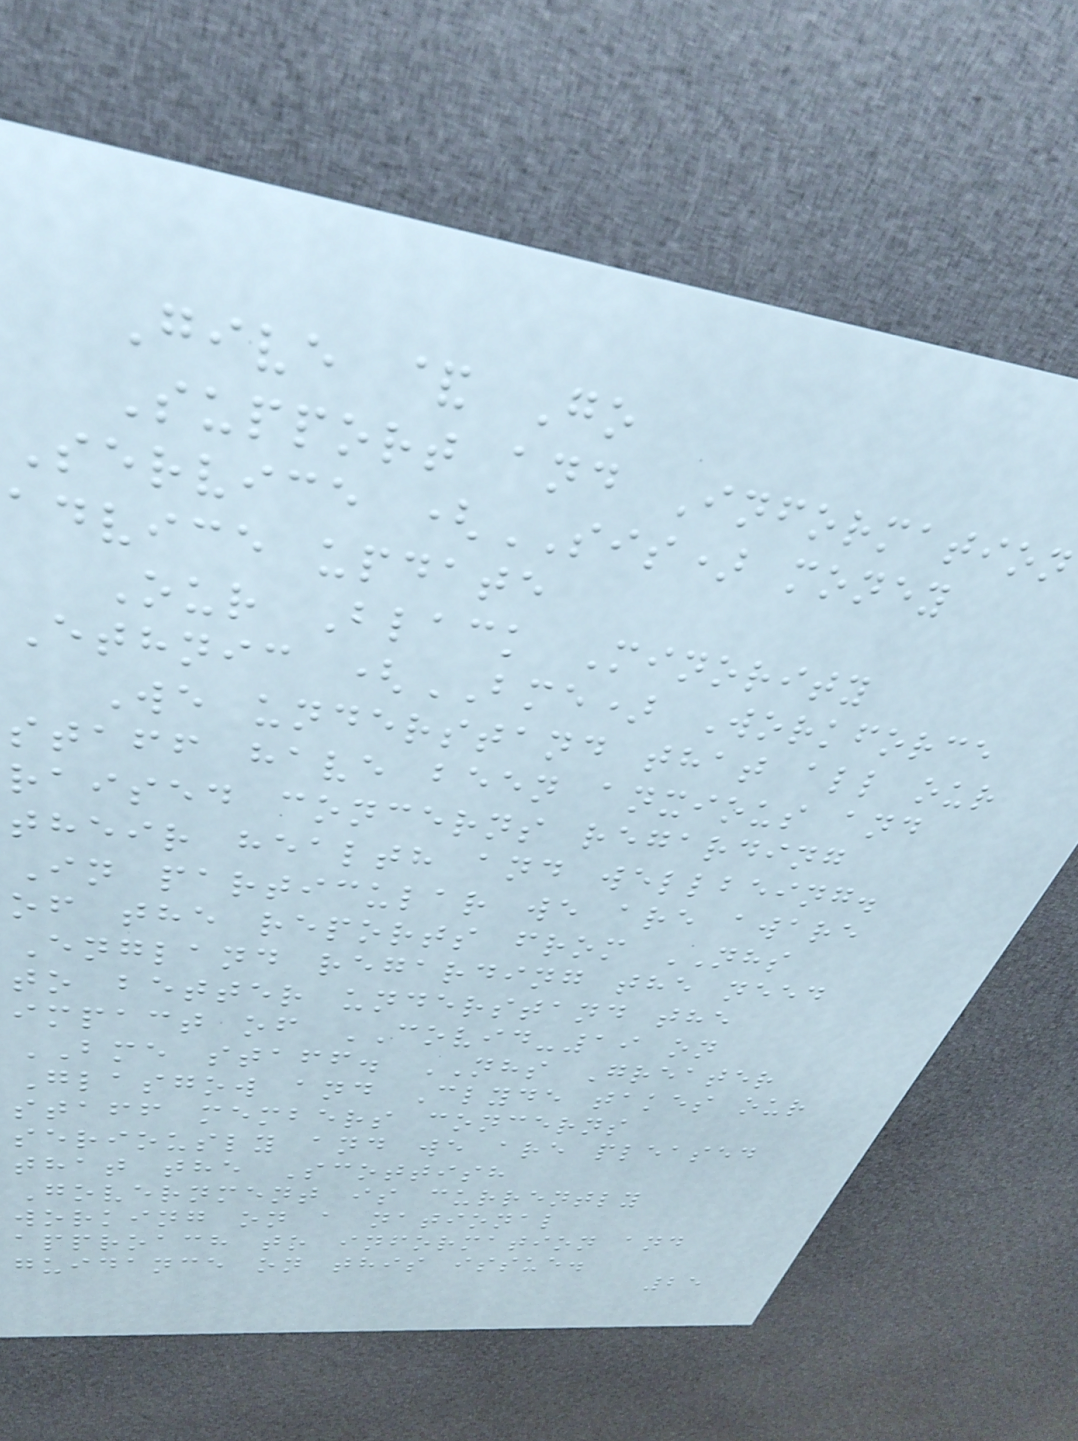Give & Go
Support and Information
Service (SIS) money
advice update
Our Black Minority
Ethnic (BME) Workforce
We understand that all our
staff have been anxious and
raised concerns regarding
their health and wellbeing.
In particular we are aware
of the reports from NHS
England regarding the need
to better understand the
impact of COVID-19 on
BME staff. NHS Greater
Glasgow and Clyde takes our
staff members concerns
seriously and we are pleased
that the Scottish
Government is currently
working on a national
approach to information and
guidance on this issue.
25
